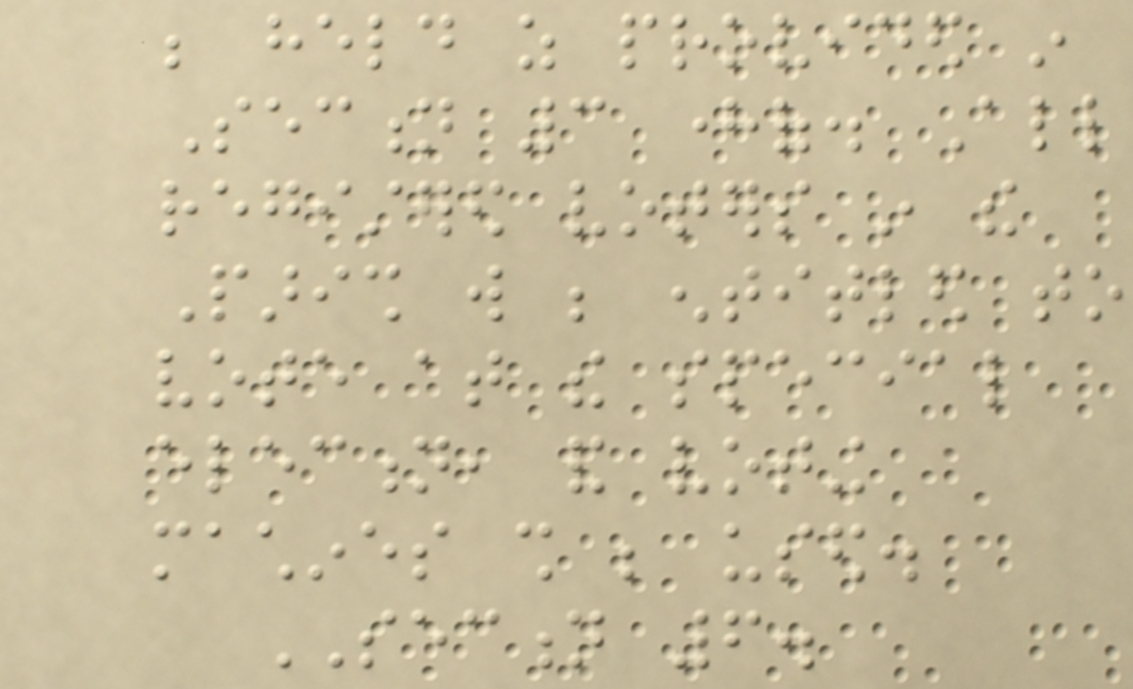be held as provided in
Section 3 hereof. All
registered voters in the
Parish will be entitled to
vote at the special
election, and voting
machines shall be used.
SECTION 6.
